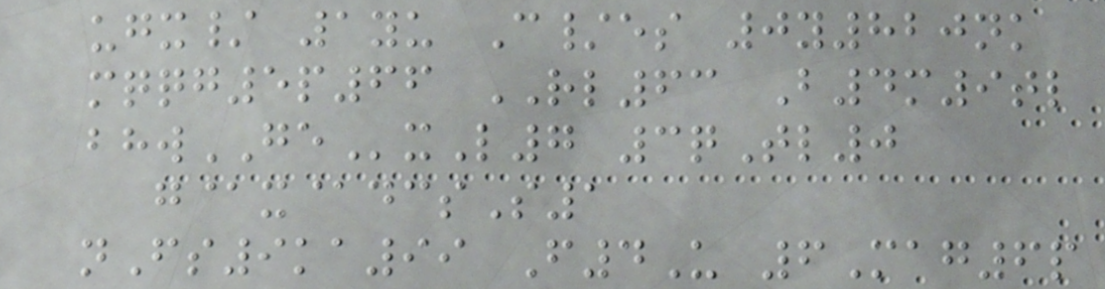ugx/ 1yu C/es 0y820nk
mqqg5p66 RL63 B4m9tl
bhwGExL7 3qTl0
g@x@dcsS1
nFs9ka99 F4U 6Mag6p
